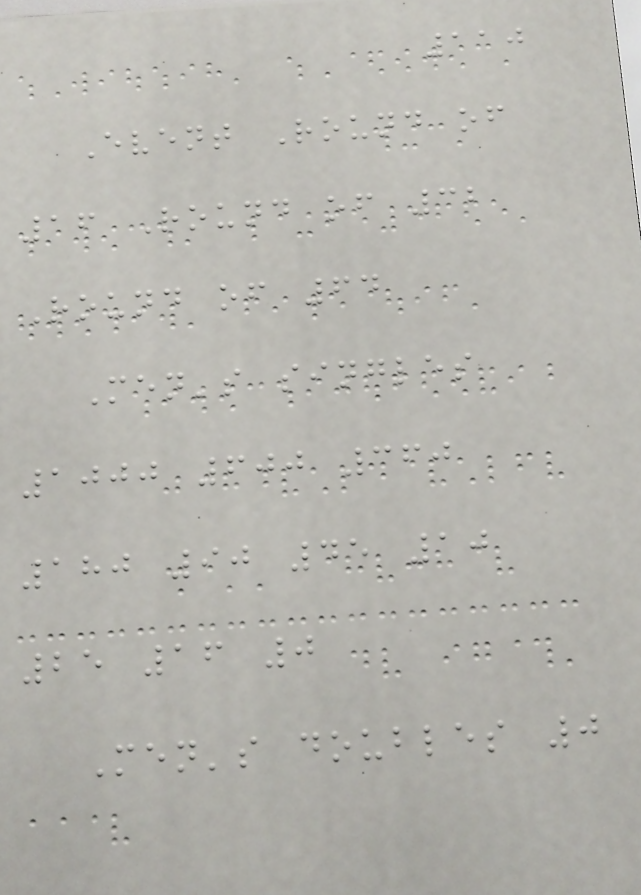110
Event Round of
16 Round of 32
Round of 64
Men's singles
1000 600 360
180 90 45 10
25 16 0
Men's doubles 0
